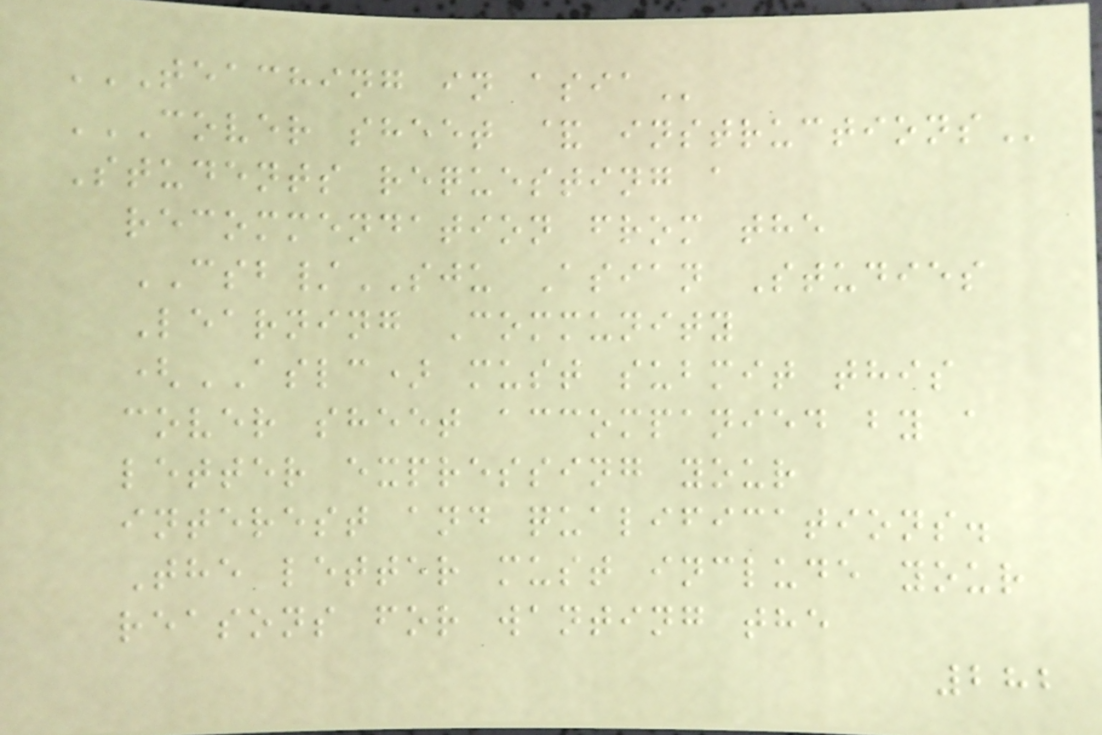TEACHING IN ASIA
COVER SHEET & INSTRUCTIONS
Students requesting a
recommendation from the
CSB/SJU Asian Studies
Learning Community
(ASLC) must submit this
cover sheet accompanied by a
letter expressing your
interest and qualifications.
The letter must include your
reasons for wanting the
282
